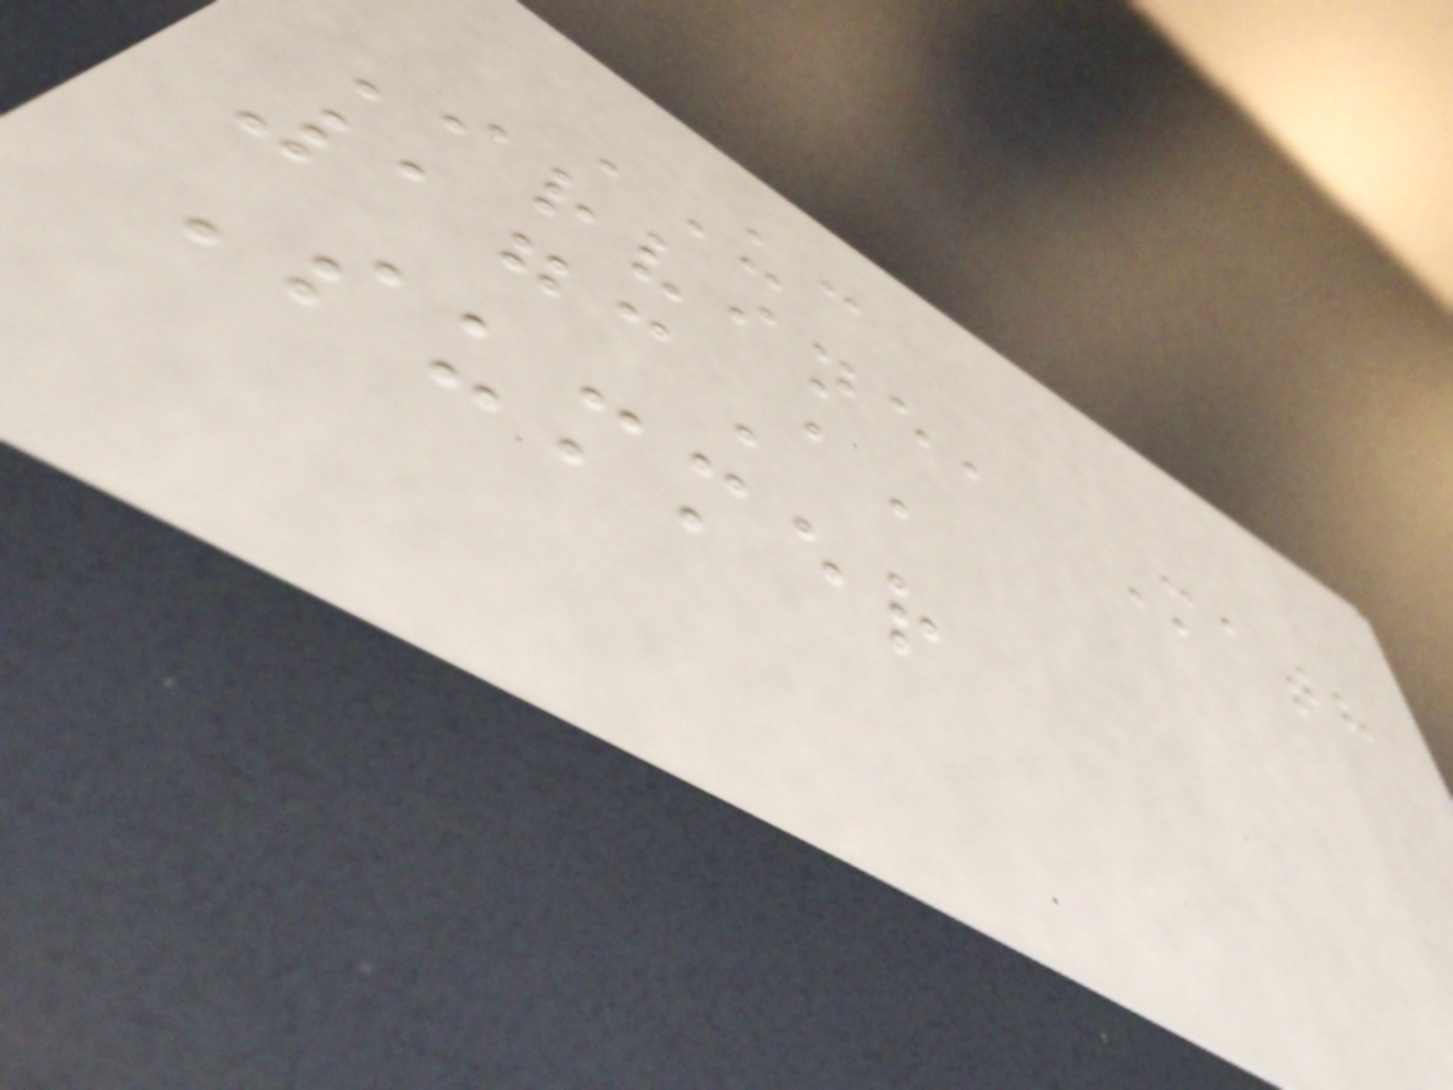UC
Irvine, Math
173A,
Summer
